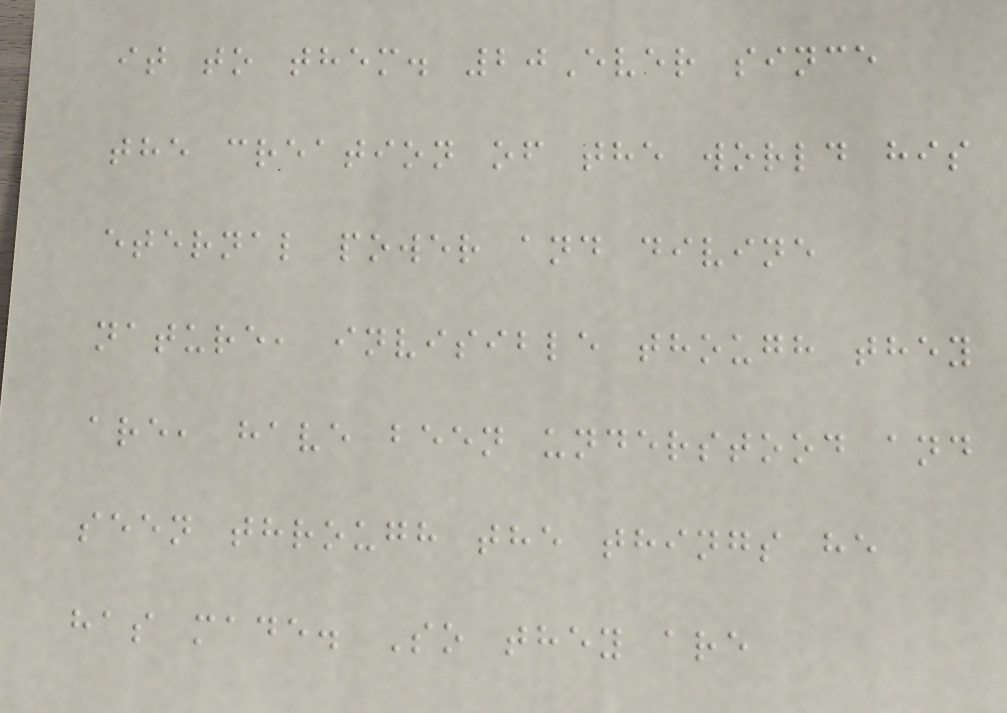it to them. 20Ever since
the creation of the world his
eternal power and divine
nature, invisible though they
are, have been understood and
seen through the things he
has made. So they are
